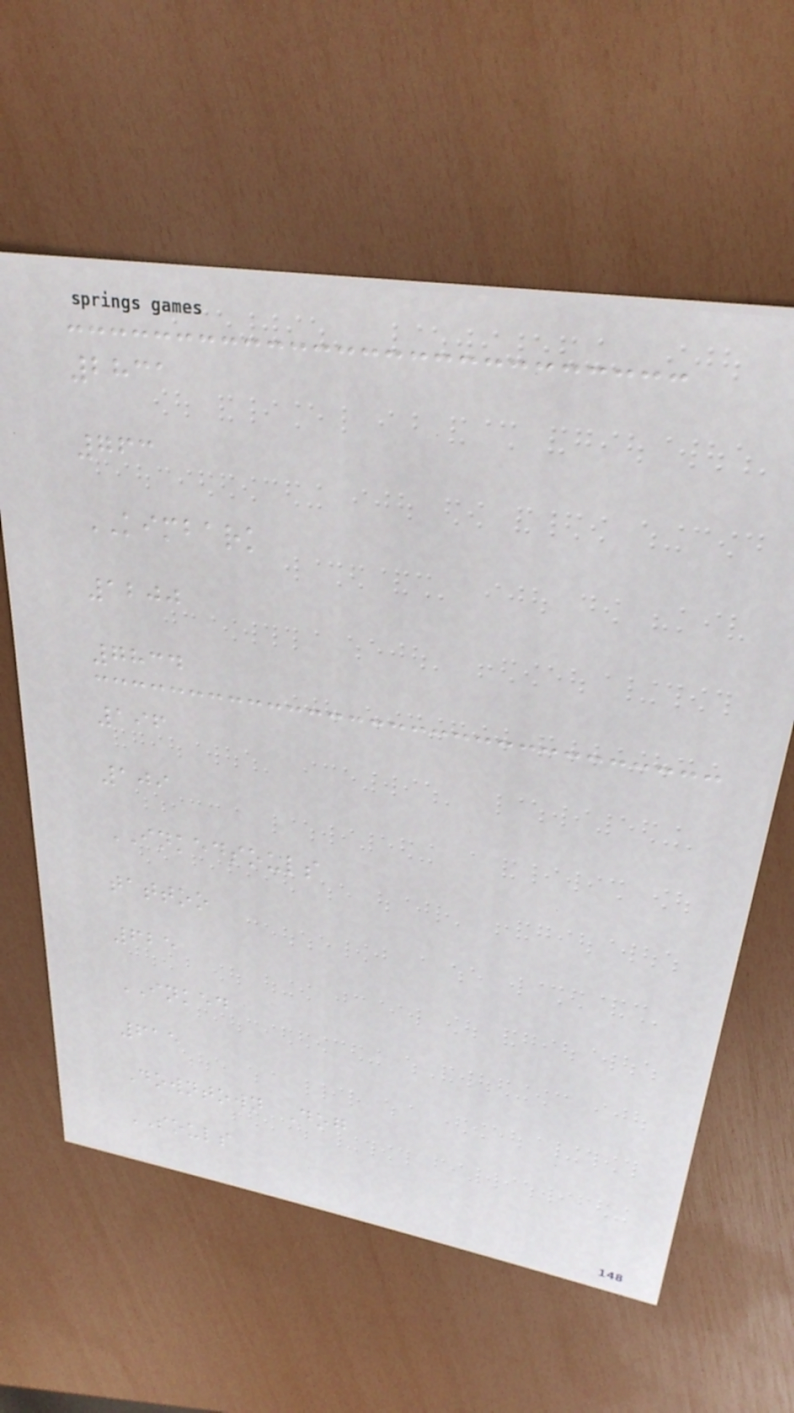2831
763
KIMBARK
1200
7834
196
109
INKEDSOULS
tattoo
625
INKED
615
Downtown Dog
SOULS
